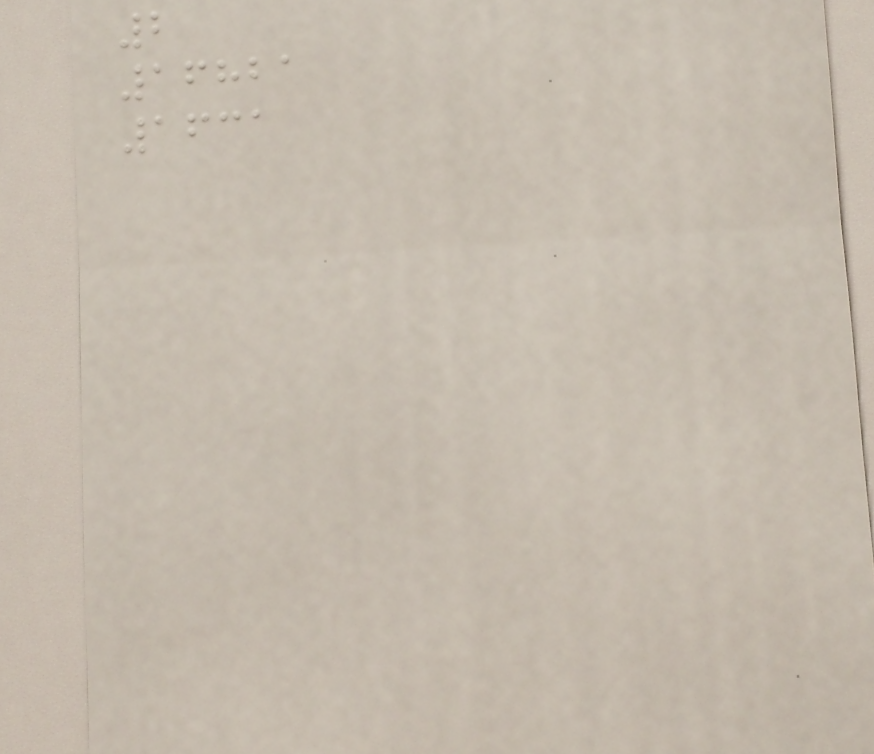2
16821
1631
